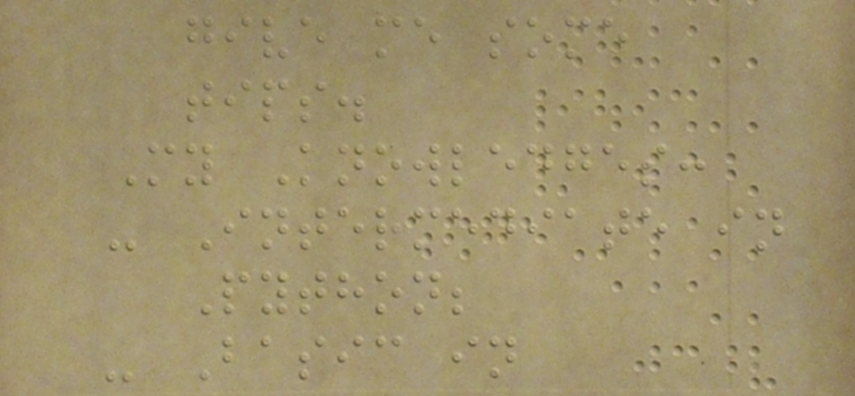give me some
tips.
My Knowledges:
- Intermediate in
Python;
- Basic in
